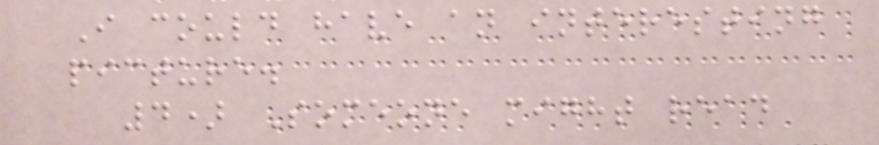I could have an interesting
picture.
4) Someone might read
